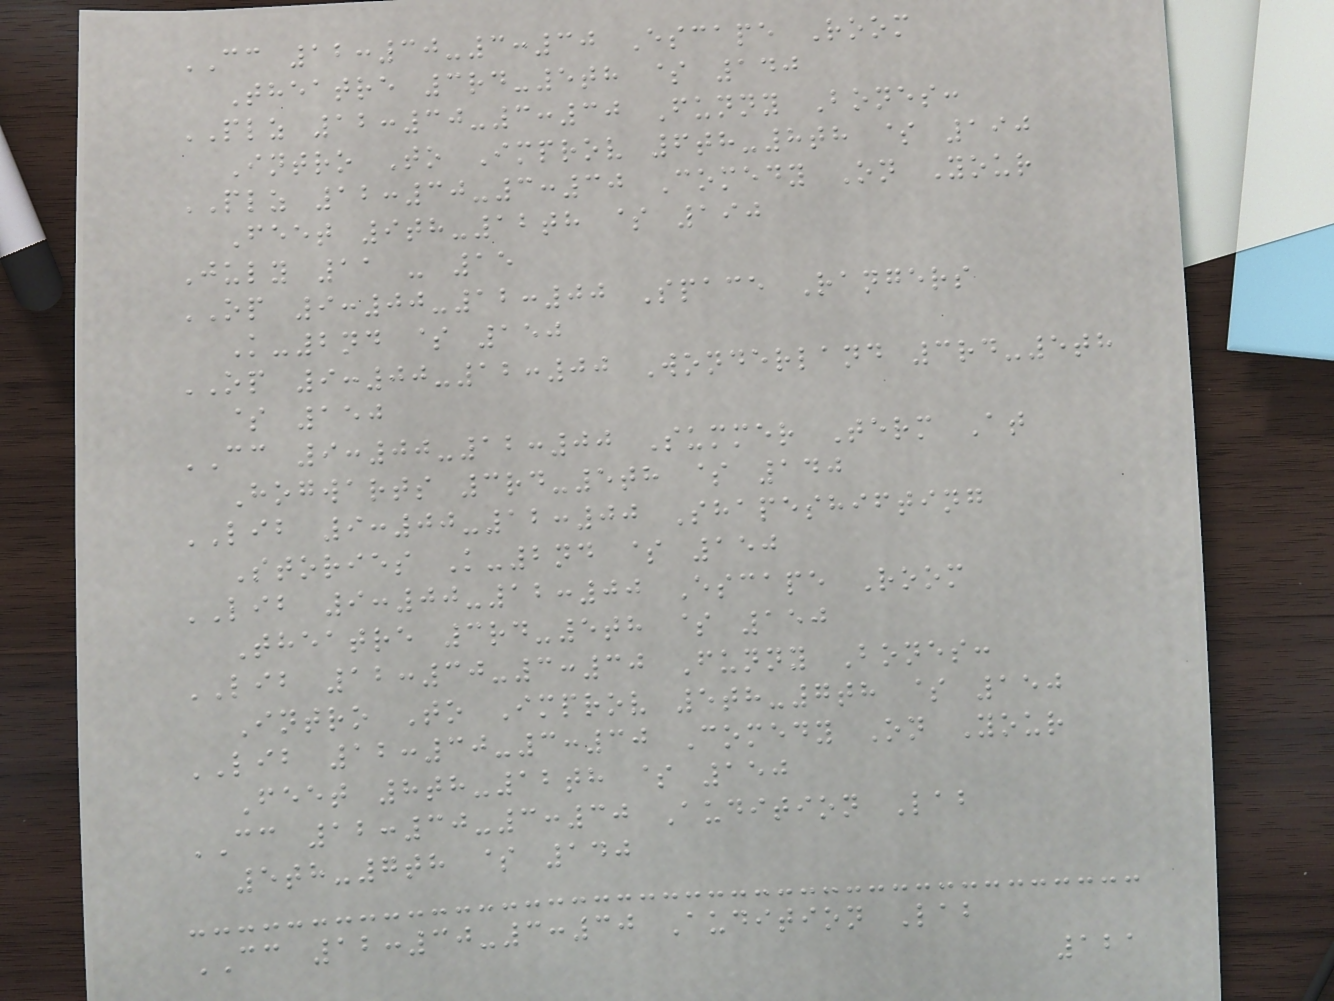CC 12:30-3:30 Escape Room
Theatre 3rd-5th $ 140
PLZ 12:30-3:30 Funny Bones:
Intro To Improv 6th-8th $ 190
PLZ 12:30-3:30 Comedy On Your
Feet 9th-12th $ 190
July 11 - 15
OP 9:00-12:00 Space Rangers
K-2nd $ 150
OP 9:00-12:00 Wonderland 3rd-5th
$ 150
CC 9:00-12:00 Summer Term At
Hogwarts 3rd-5th $ 140
LIB 9:00-12:00 Shapeshifting
Stories K-2nd $ 150
LIB 9:00-12:00 Escape Room
Theatre 3rd-5th $ 150
LIB 12:30-3:30 Funny Bones:
Intro To Improv 5th-7th $ 150
LIB 12:30-3:30 Comedy On Your
Feet 8th-12th $ 150
CC 12:30-3:30 Audition Lab
5th-7th $ 140
CC 12:30-3:30 Audition Lab
121
